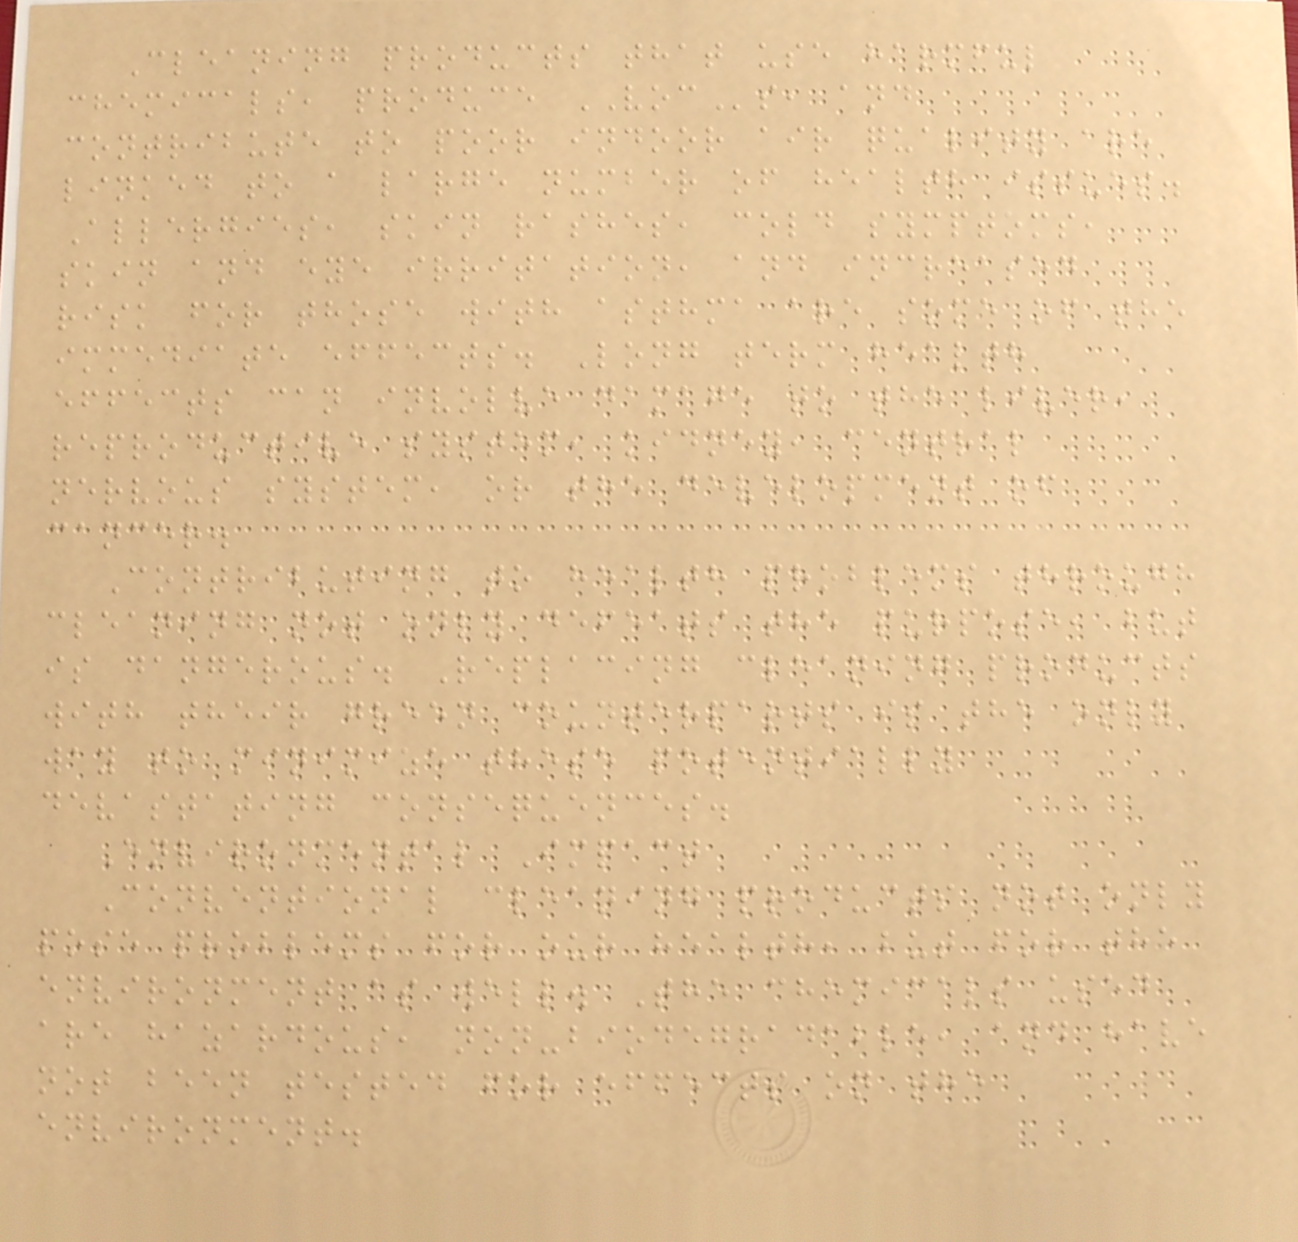Cleaning products that use harmful
chemicals, produce VOCs, and
contribute to poor indoor air quality are
linked to a large number of health issues.
Allergies, skin rashes, cold symptoms,
skin and eye irritation, and increased
risk for those with asthma are some of the
immediate effects. Long term health
effects can involve damage to the liver,
reproductive system, kidney, central
nervous system, or the development of
cancer.
Contributing to health problems through
cleaning not only defeats the purpose, but
is dangerous. Replacing cleaning products
with their green counterparts is the only
way to minimize these potentially
devastating consequences.
Environmental Impact
Conventional cleaning products not only
pose problems for our health, but for the
environment as well. The chemicals used
are hazardous, non-biodegradable, and have
not been tested for effects on the
environment.
